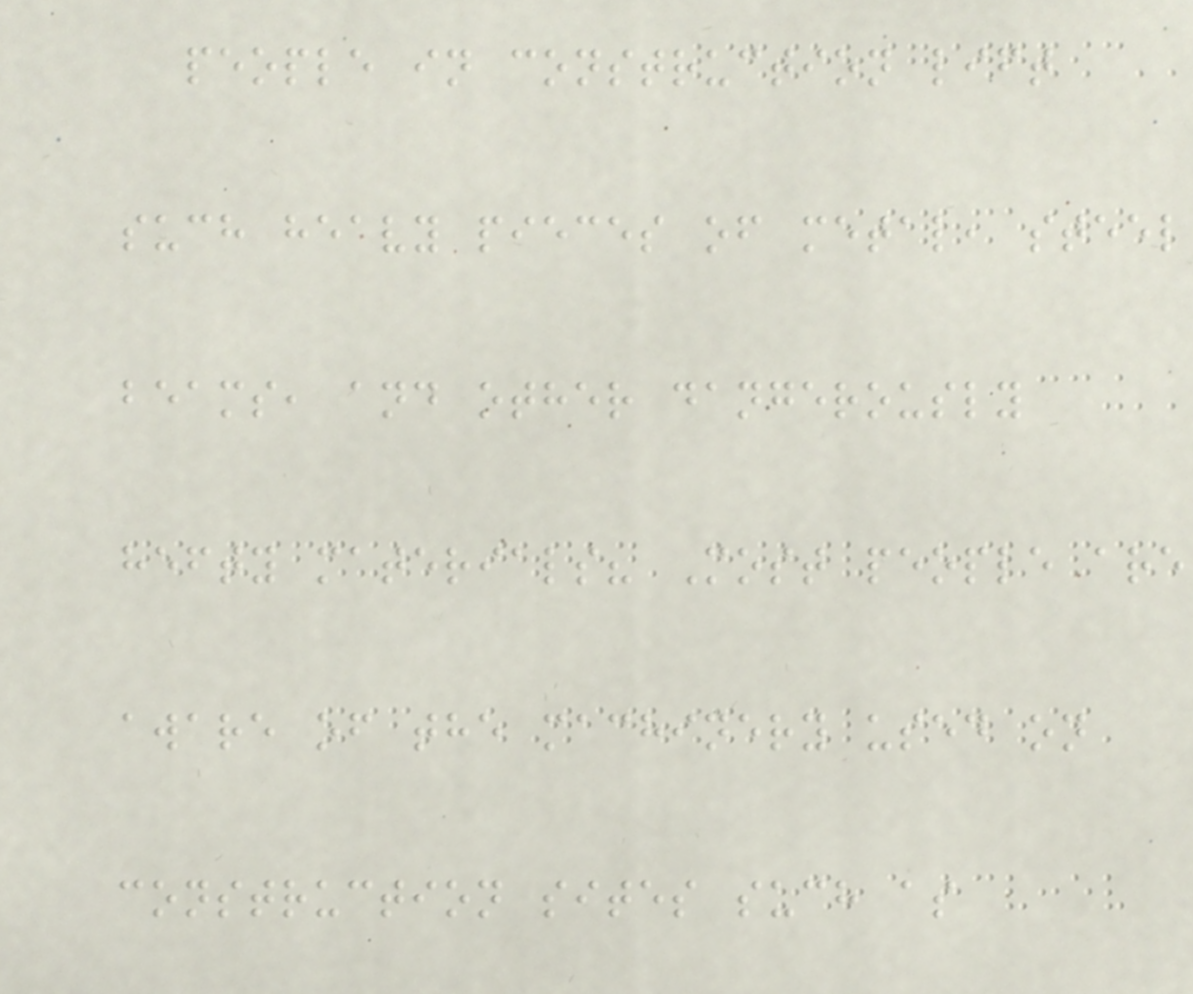people in construction lift
such heavy pieces of metal, steel
beams, and other dangerously
hefty materials? Most people are
aware of the machinery used on
construction sites such as
